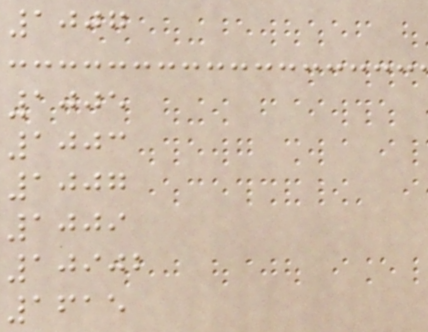1007
1005
1003
1007
1009
10902
1615
